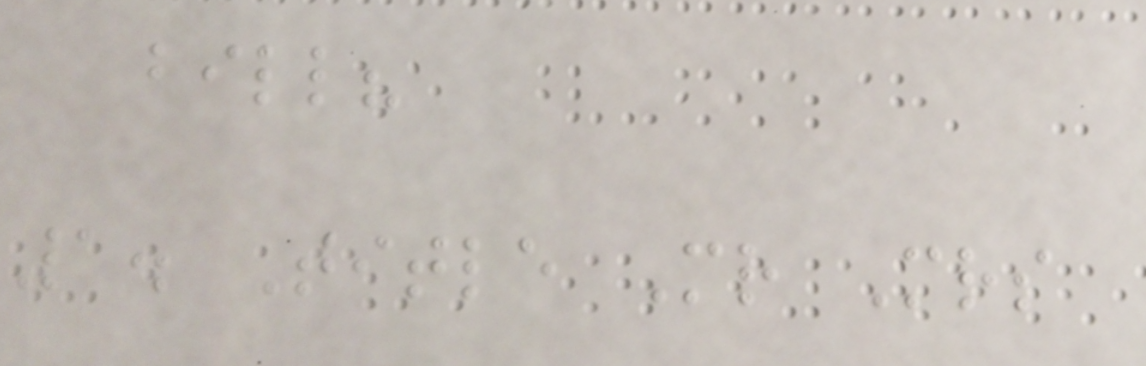bill?
1. Title Mr Mrs
